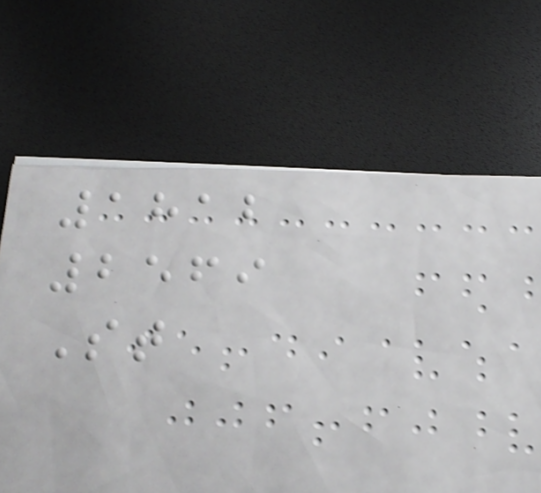1812
2569
St
